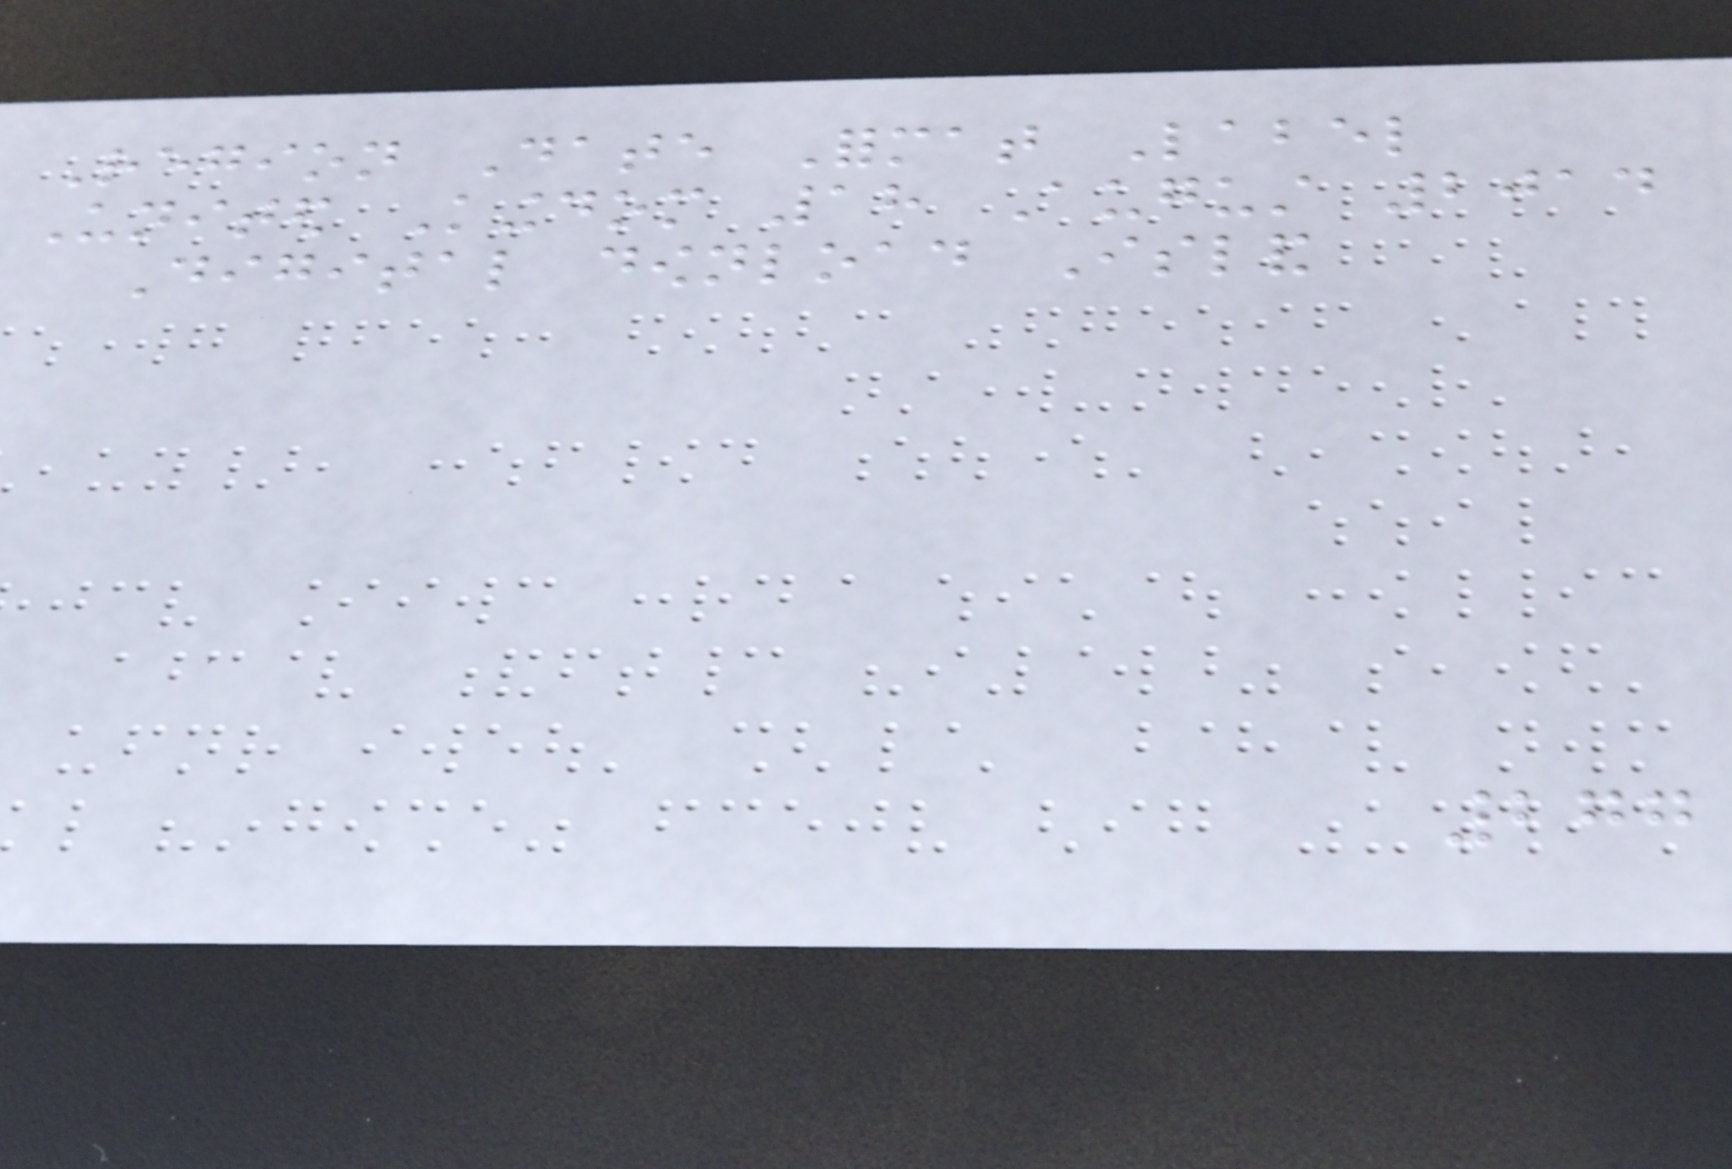Region Date Format Label
United Kingdom 18 August 2014
Digital download Island
277
